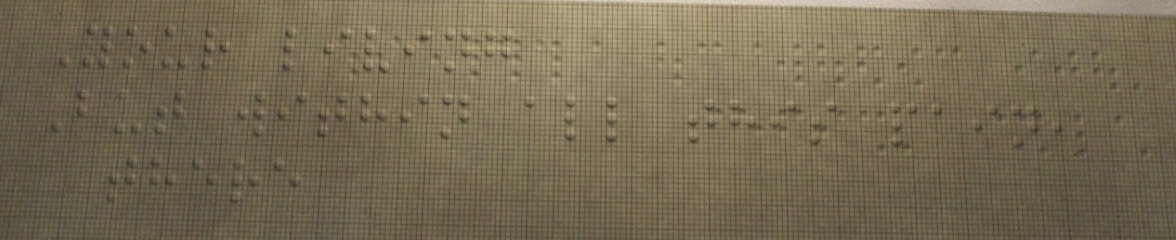Your living
But within all this pain,
there
